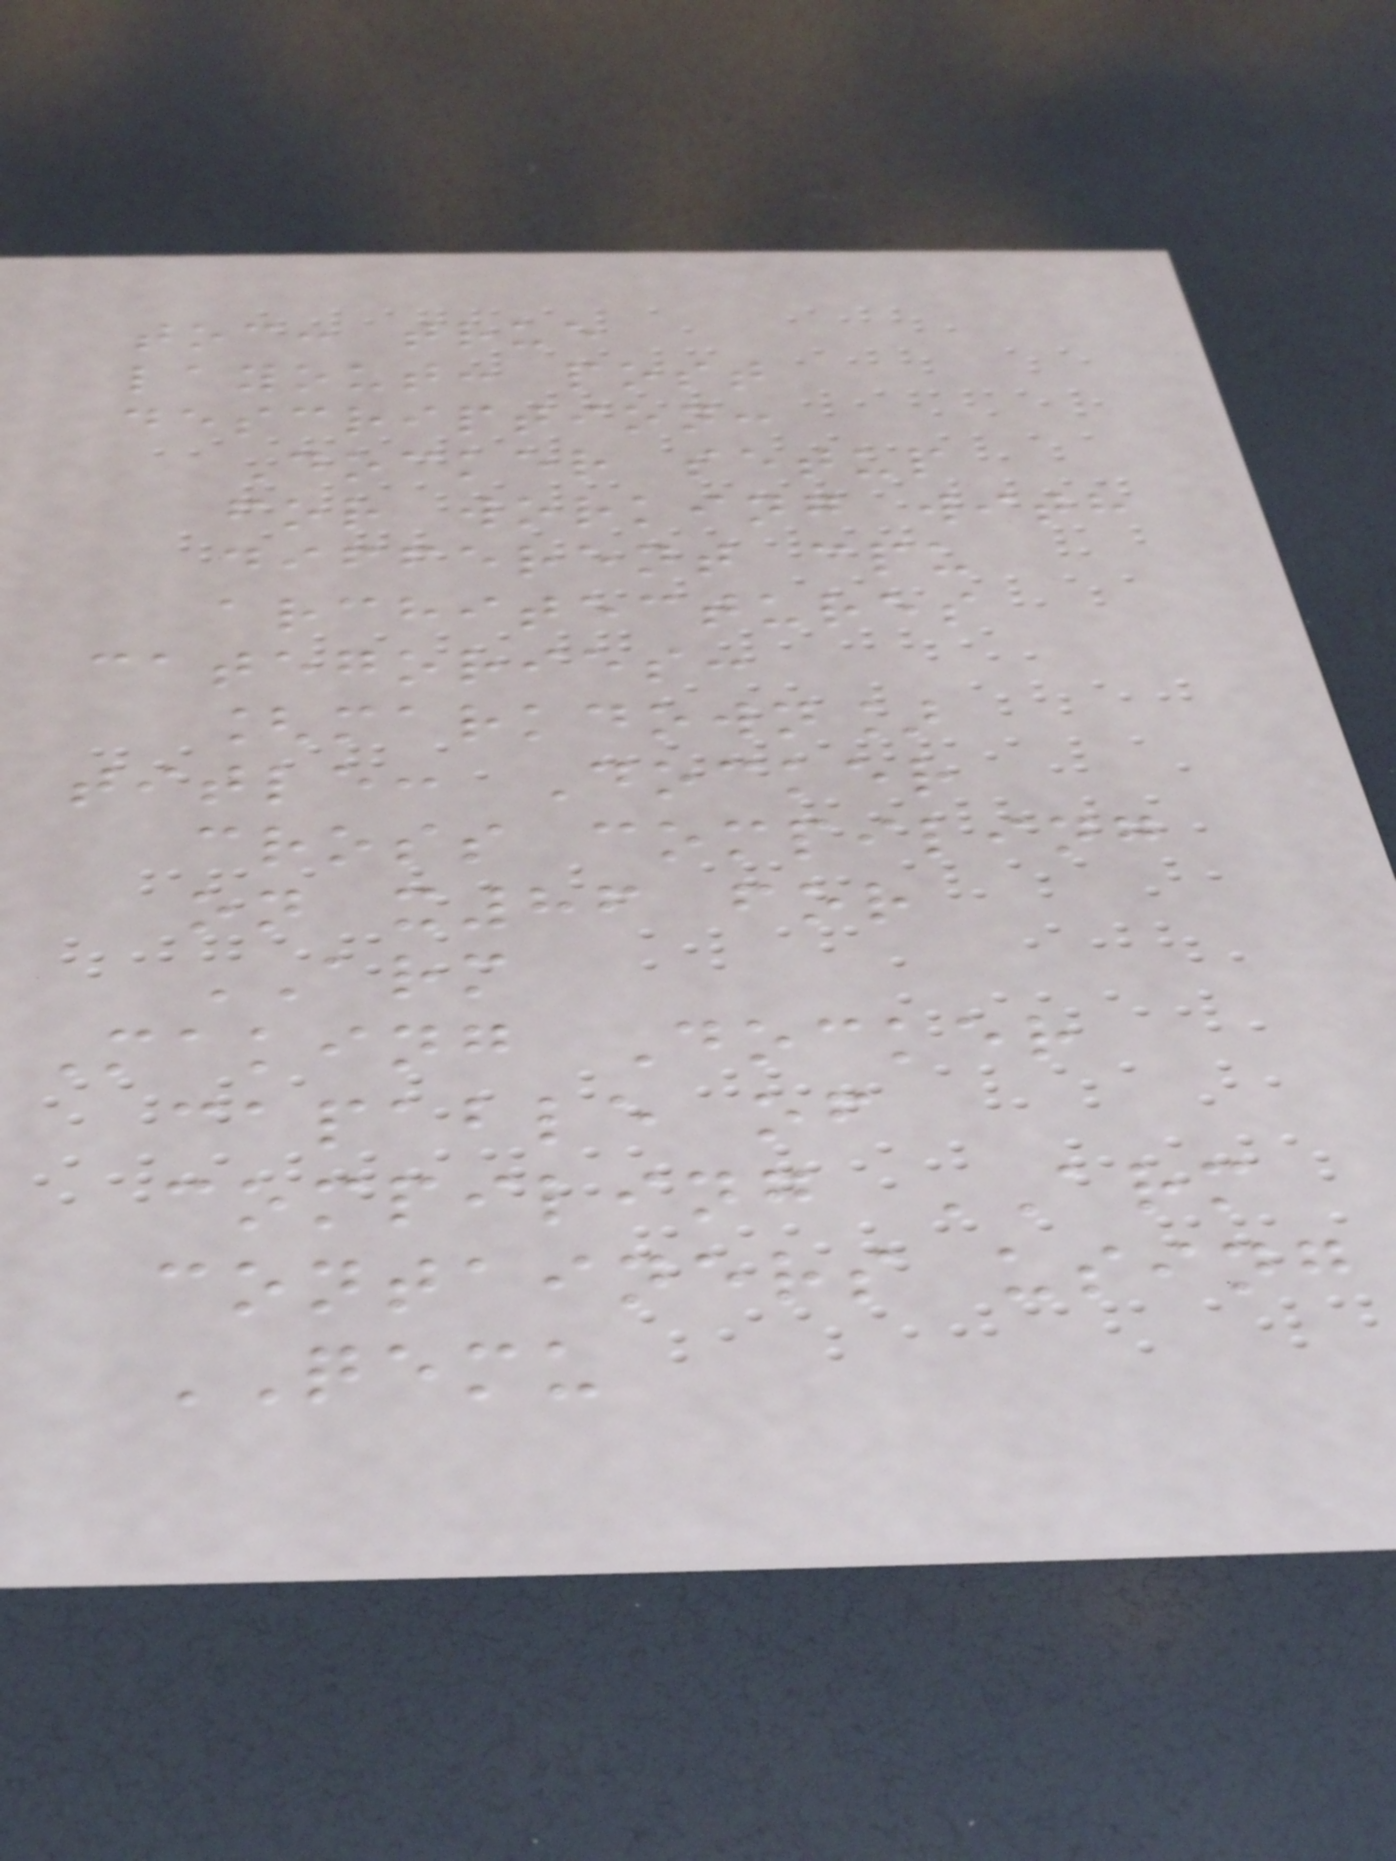toc: true
layout: post
description:
Docker setup
for working with
different cpu
architectures
categories:
[markdown]
title: Docker
cross compiling
on x86 for
ARM
Making Docker
capable of
compiling ARM
containers using
QEMU
